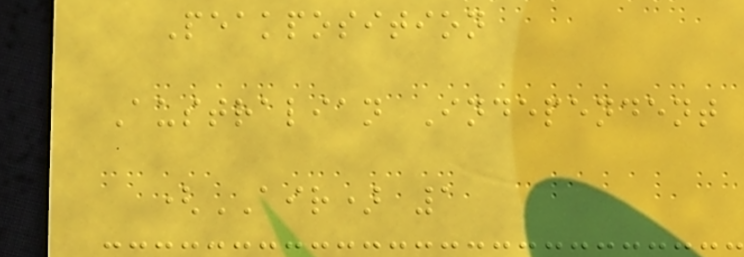Peakposition
Australian Independent
(AIR) 1
